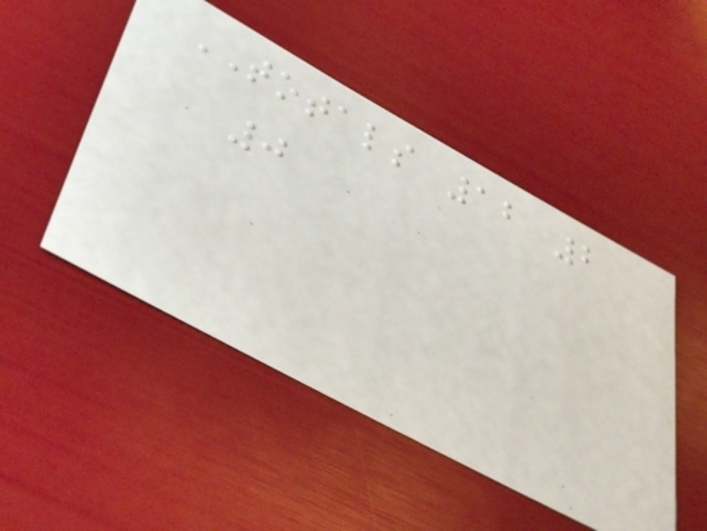TOTALS 12 2
0
